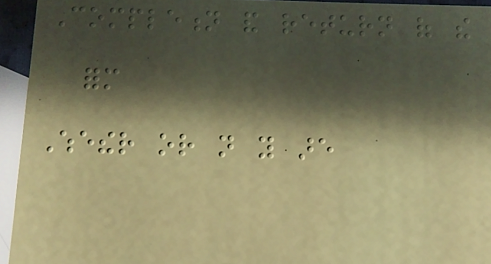Completion and return of the
form
Whether or not you are
